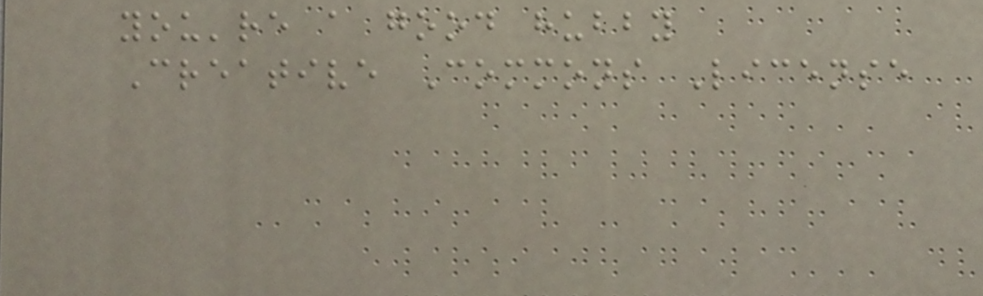you're a good hubby
Creative Commons License
